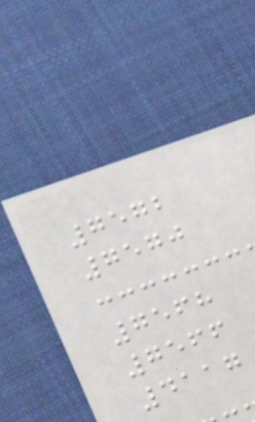7572
7570
7568
7566
4117
